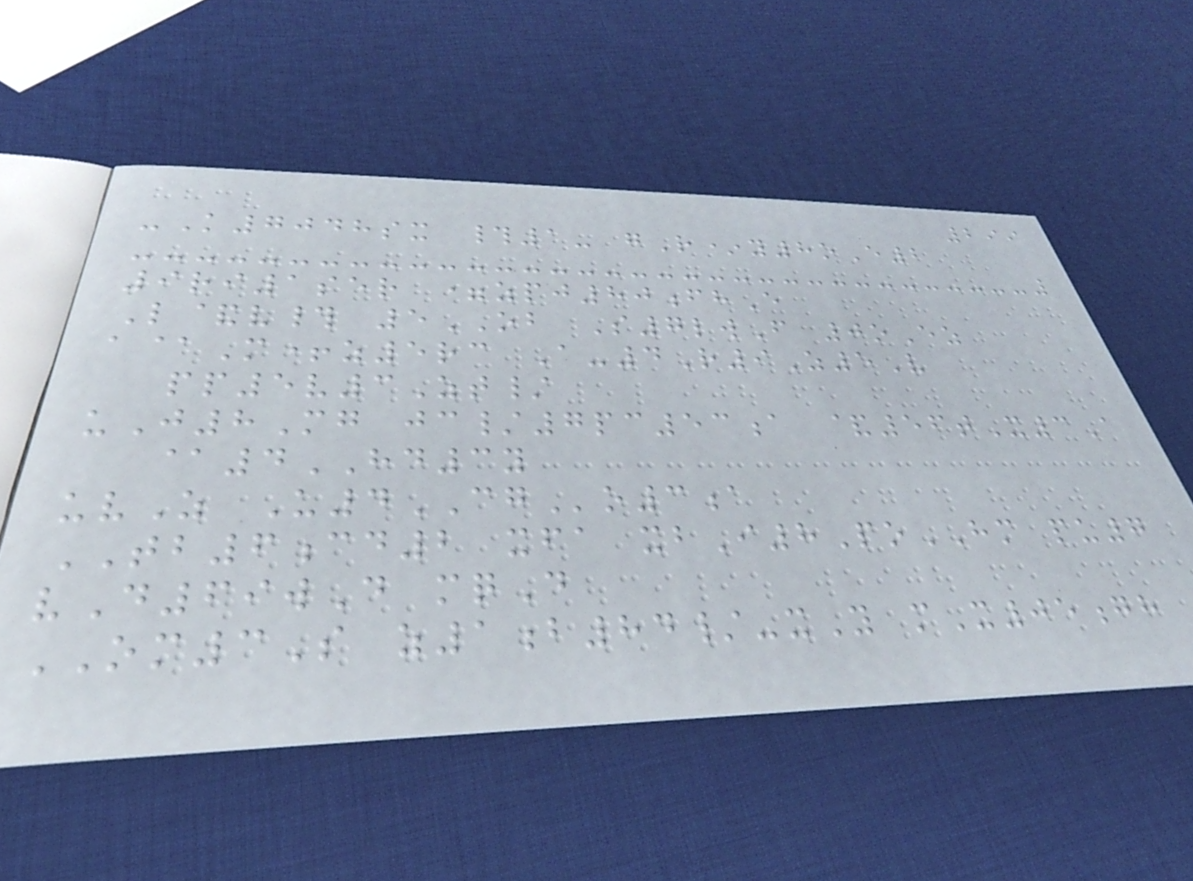299
-K7048sx #1- gR*y8oE2
9ri1ser =zpj80fhE
L&v# 5OB S7lwF 0oEz
a@M+z5rc A-4R9Z5V
pp5v3Zt/
uJ8Mg jc/7pc53a &56tX3A
@4HD3y
uvZ U4CGo3a
TB6cd2 xfa xbI8PoHM pu7
vD69wD mqD
OM3S z1b84/-xY mX05gh
